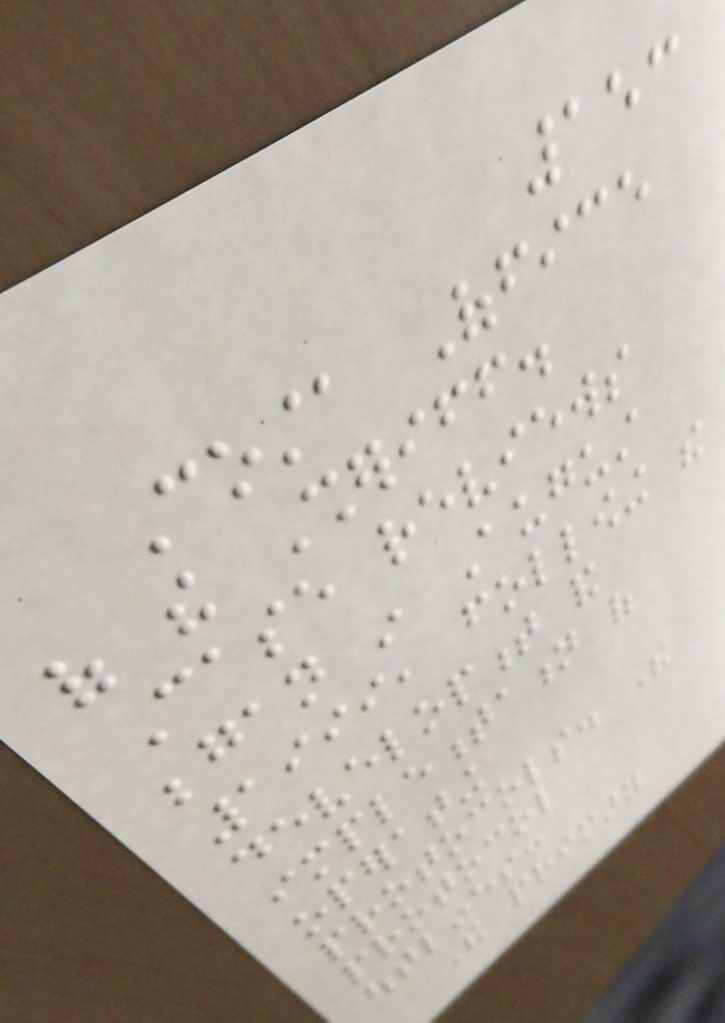153
Costa Office
of the Sheriff.
Case reviews
began in August
1999, following the
development and
implementation of
operating
protocols. The
protocol
outlines:
The primary
